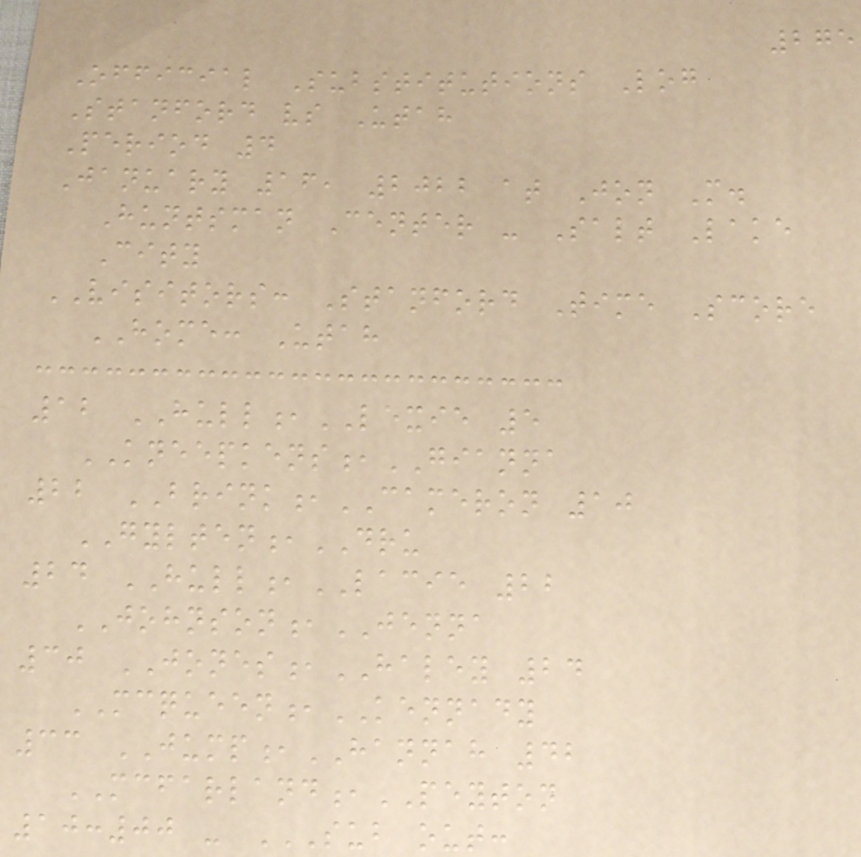275
Official Substitutions Log
Stanford vs Utah
Period 4
January 16, 2022 at Jon M.
Huntsman Center - Salt Lake
City
VISITORS: Stanford Time Score
HOME: Utah
12 HULL,LEXIE 5
KNEEPKENS,GIANNA
22 BRINK,CAMERON 10
GYLTEN,DRU
24 HULL,LACIE 22
JOHNSON,JENNA
30 JONES,HALEY 24
MCQUEEN,KENNADY
33 JUMP,HANNAH 42
MCFARLAND,PEYTON
10:00 - SUB OUT:
